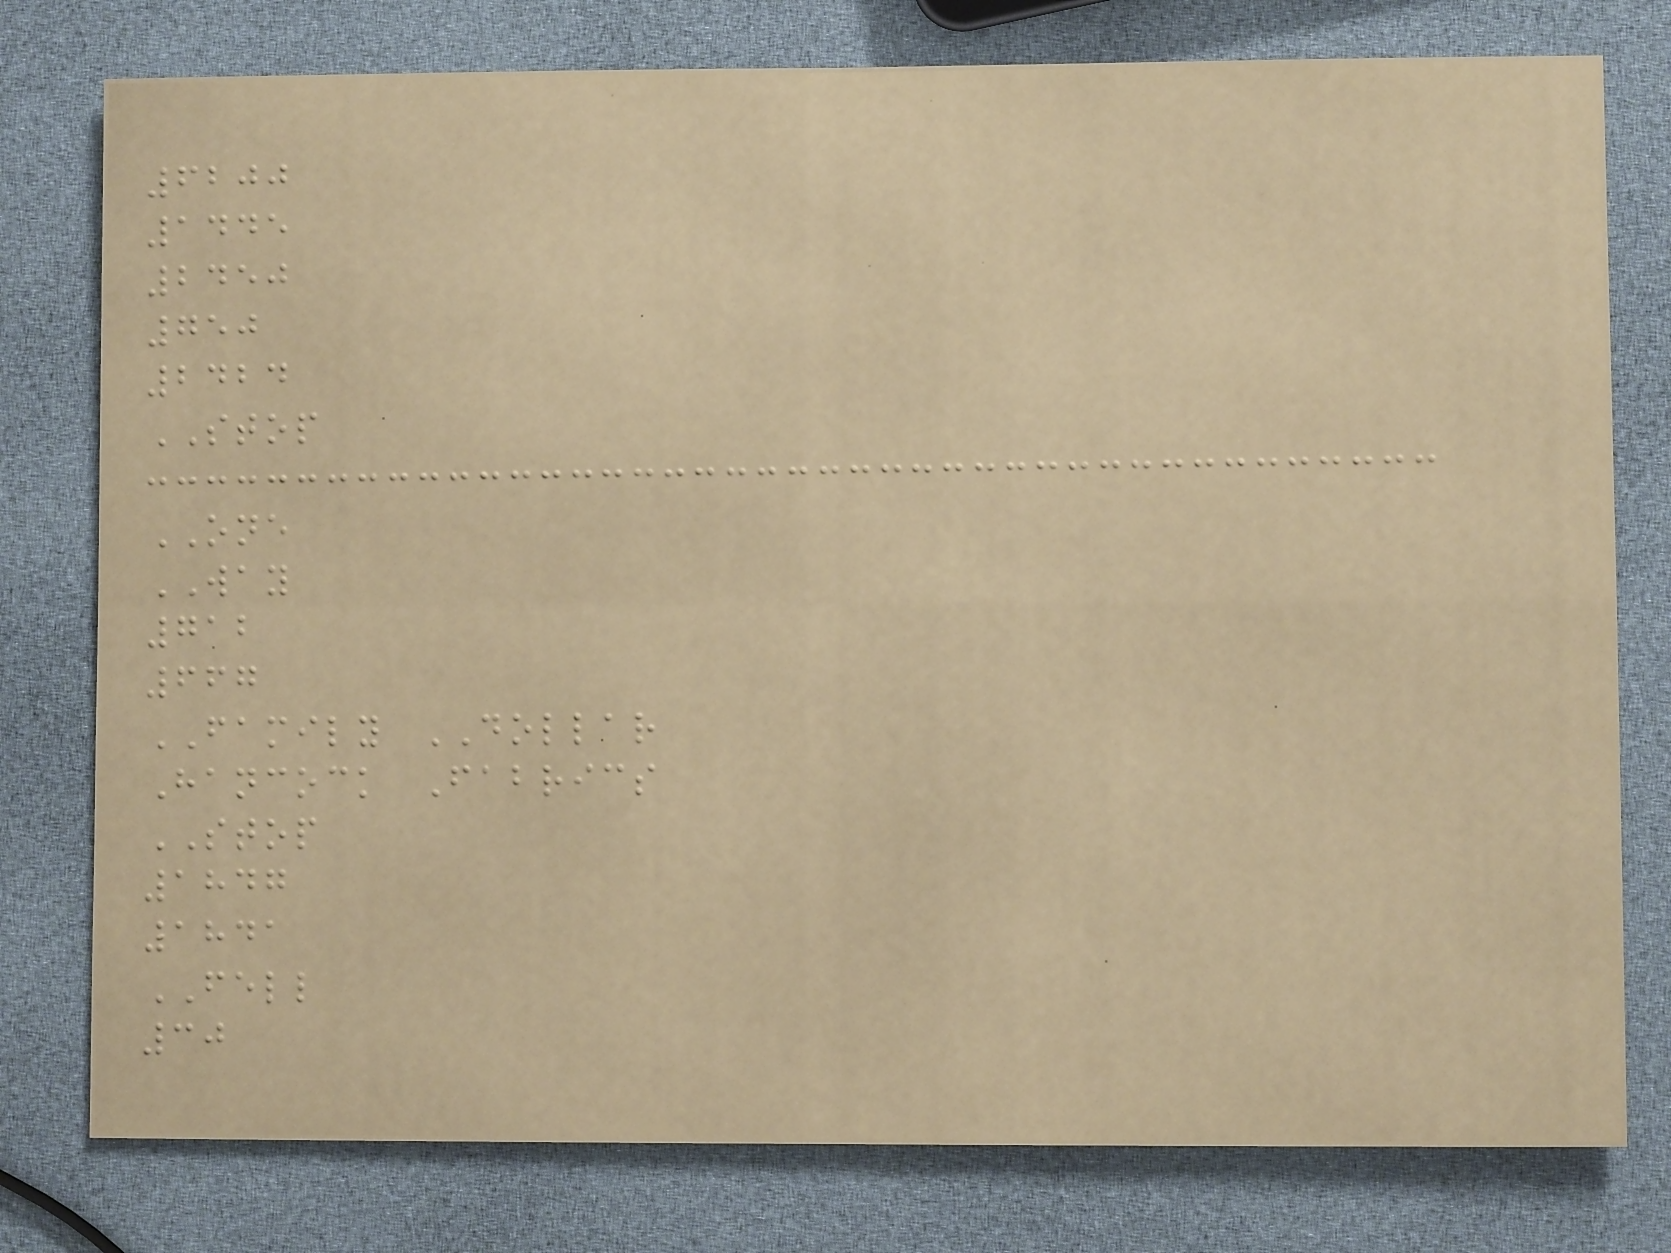6200
1445
2450
750
2424
STOP
ONE
WAY
712
667
FAMILY DOLLAR
Hancock Fabrics
STOP
1847
1841
FELL
30
